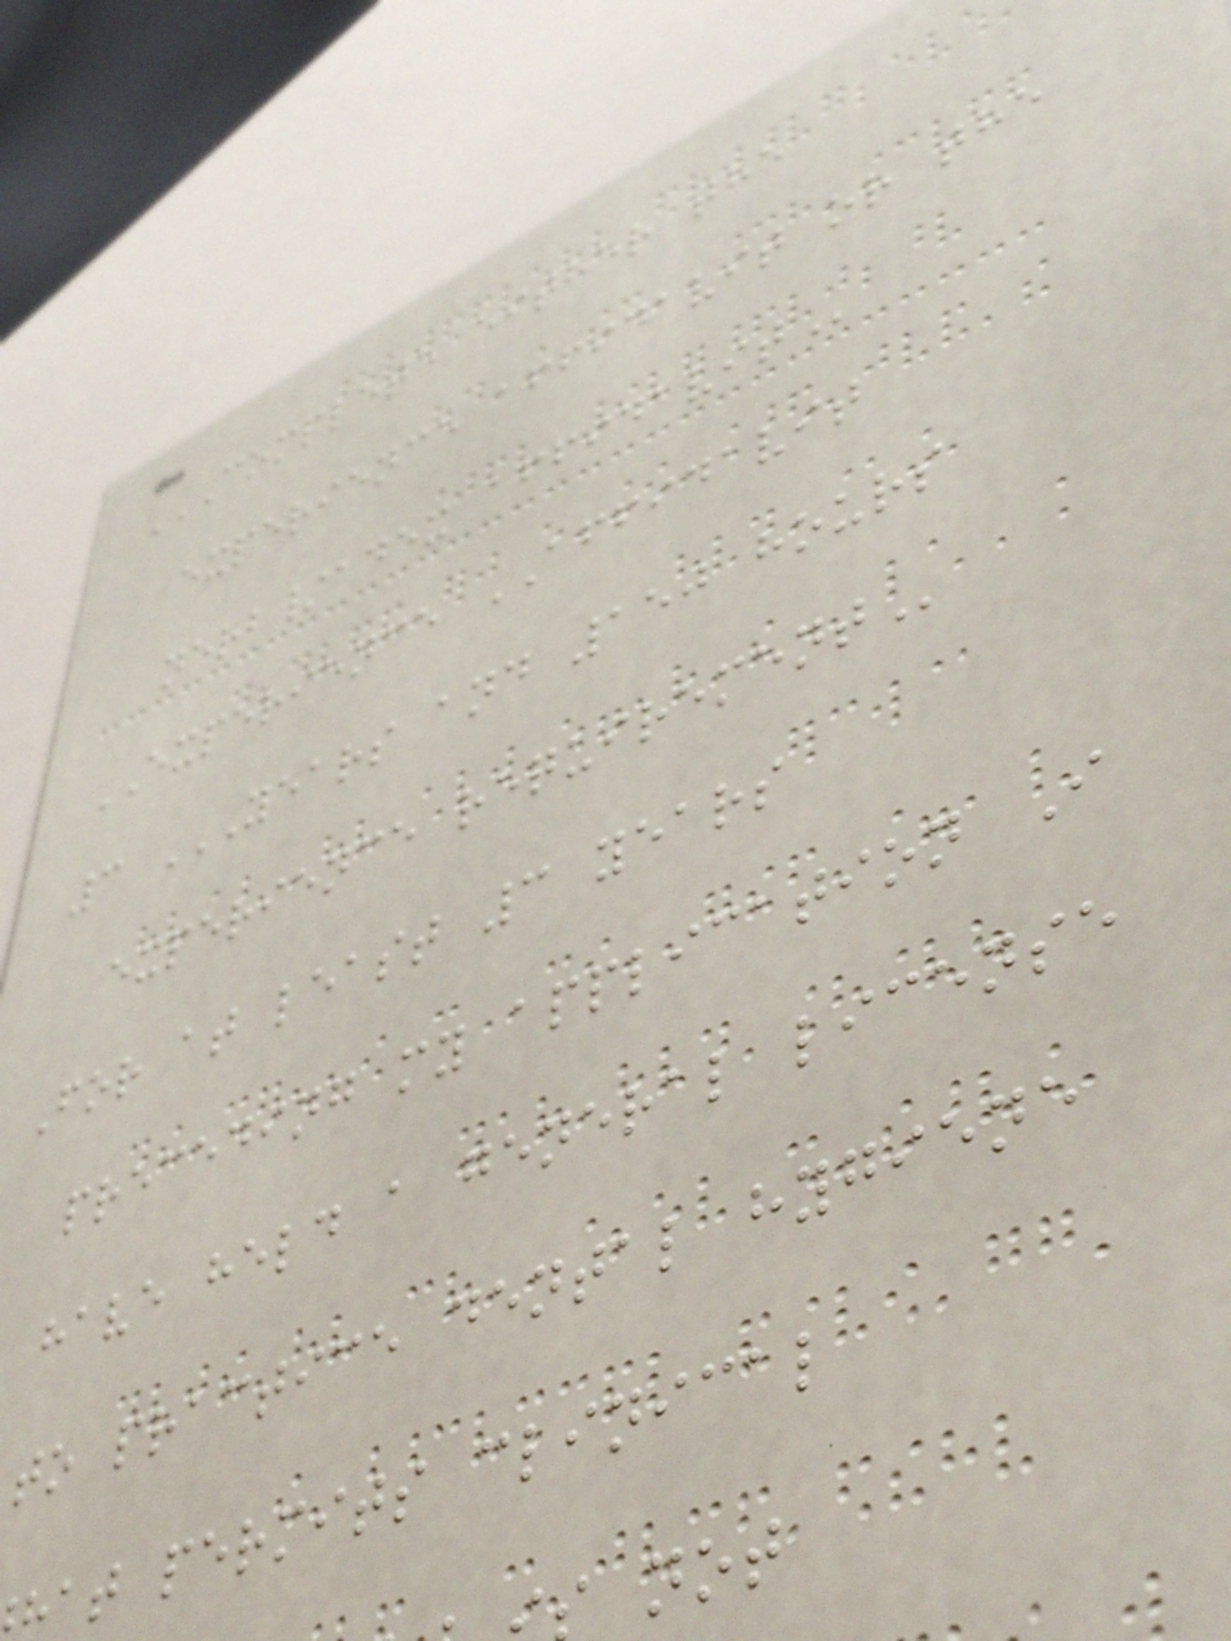COMPLETE EITHER THE
experience affidavit or the
nerb/adex
EXPERIENCE AFFIDAVIT
3 YEARS AND 150 HOURS
experience
For at least 3 years
preceding my application I
have held a general license
to practice dental hygiene
at permits clinical
